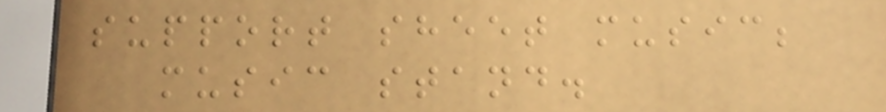support sheet music;
music stand.
